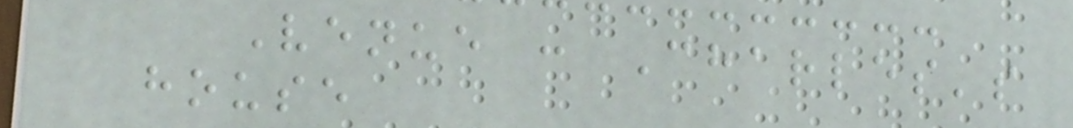Venue : Charles's
house
